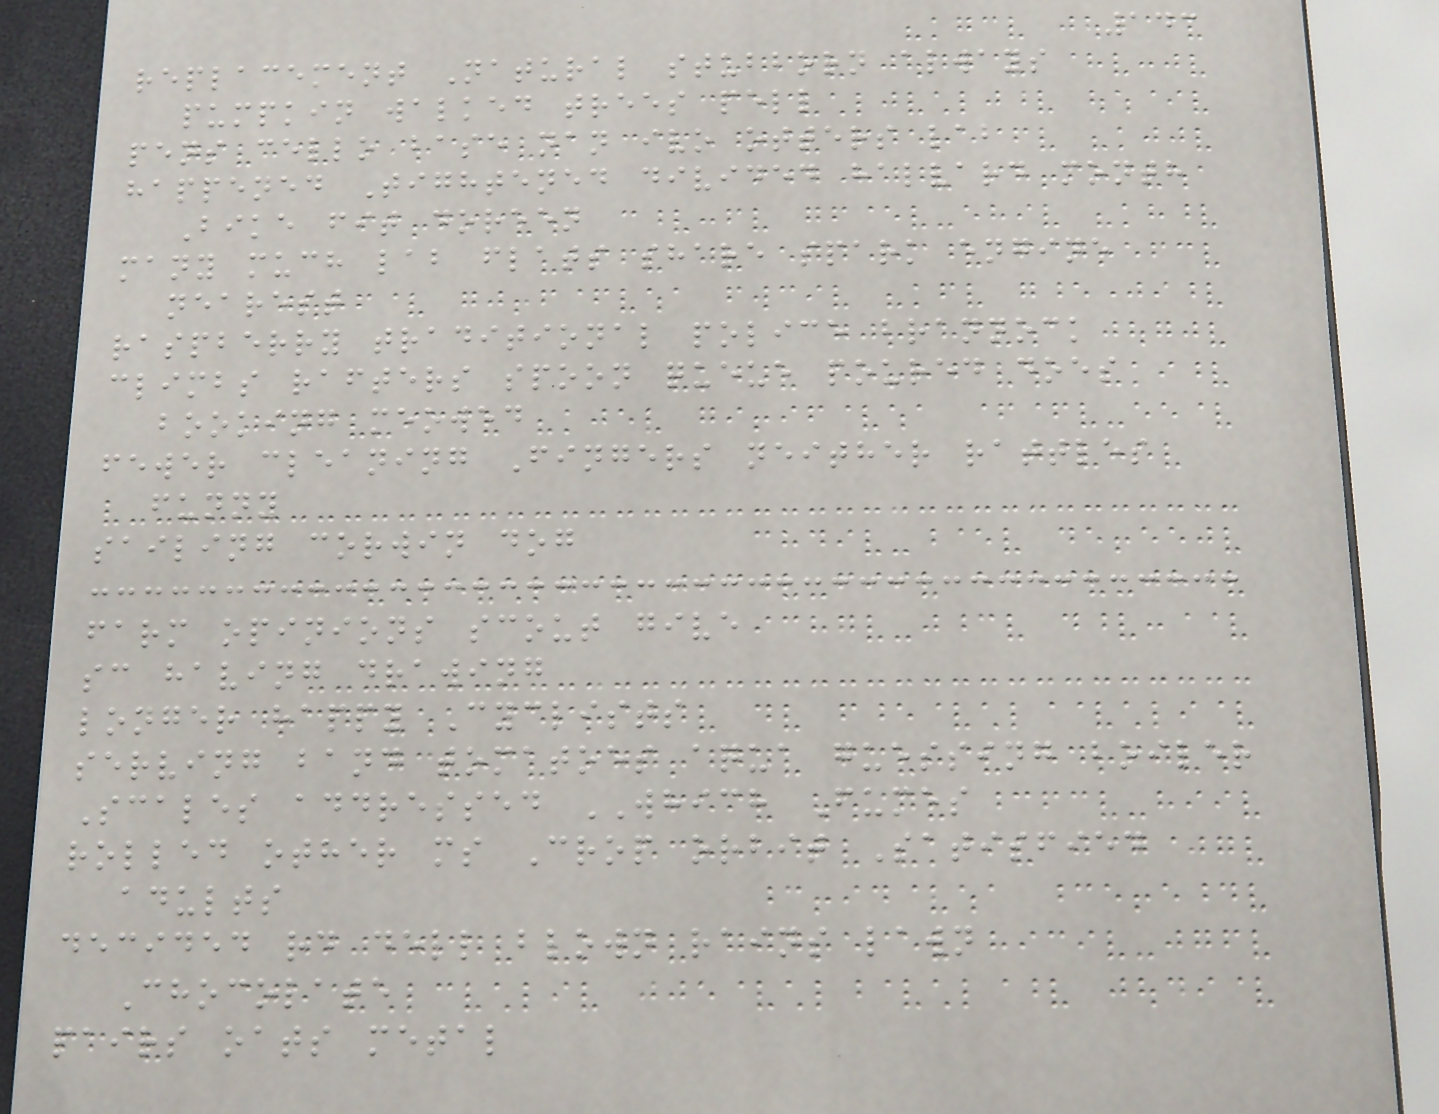143
replacement Natural stubborn always
pumpkin walked trees pell
pens cello base nan ivo otters lab
happened Tightened divided halvard month
Bike fit doreen
many much lab flats share spark engine
nearest
raspberry traditional police brannock
climbs rafters spoon queue poured does
booking meowed
fewer cleaning Fingers neither rattles
funny
sailing corwin dog
farm opinions scout give
sc having drawing
longer happy Cyclists
serving band tomatoes aqua guessing boiler
Scales addressed WHICH Fumes
rolled other ms Crop orbit Satisfied
adults
decided rd dell blown rains lawn
Chocolate
pairs oats metal
